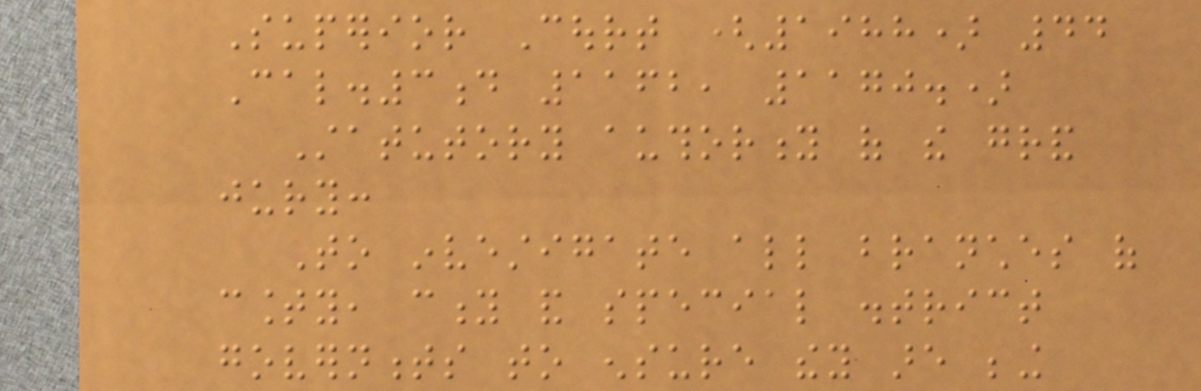Superior Court (1988) 44
Cal.3d 1162, 1170.)
Statutory authority of the grand
jury:
To investigate all branches of
county, city and special district
governments to ensure they are being
